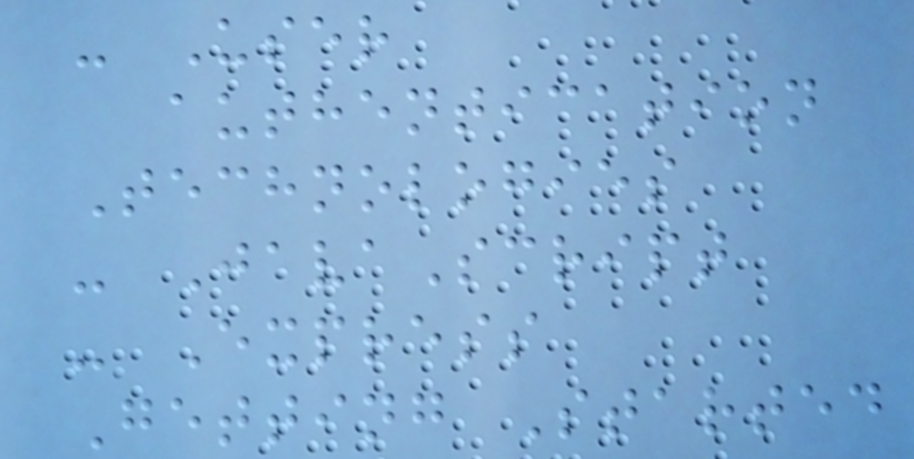- User
authentication
Technologies
- JavaScript
- Express
Getting Started
